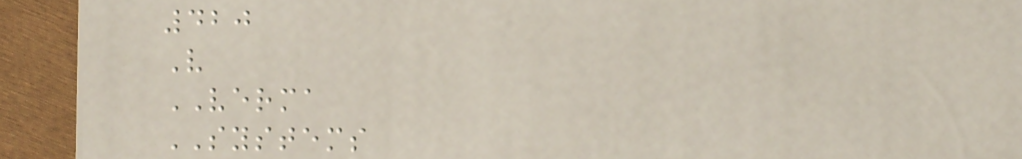420
V
VERMA
SYSTEMS
